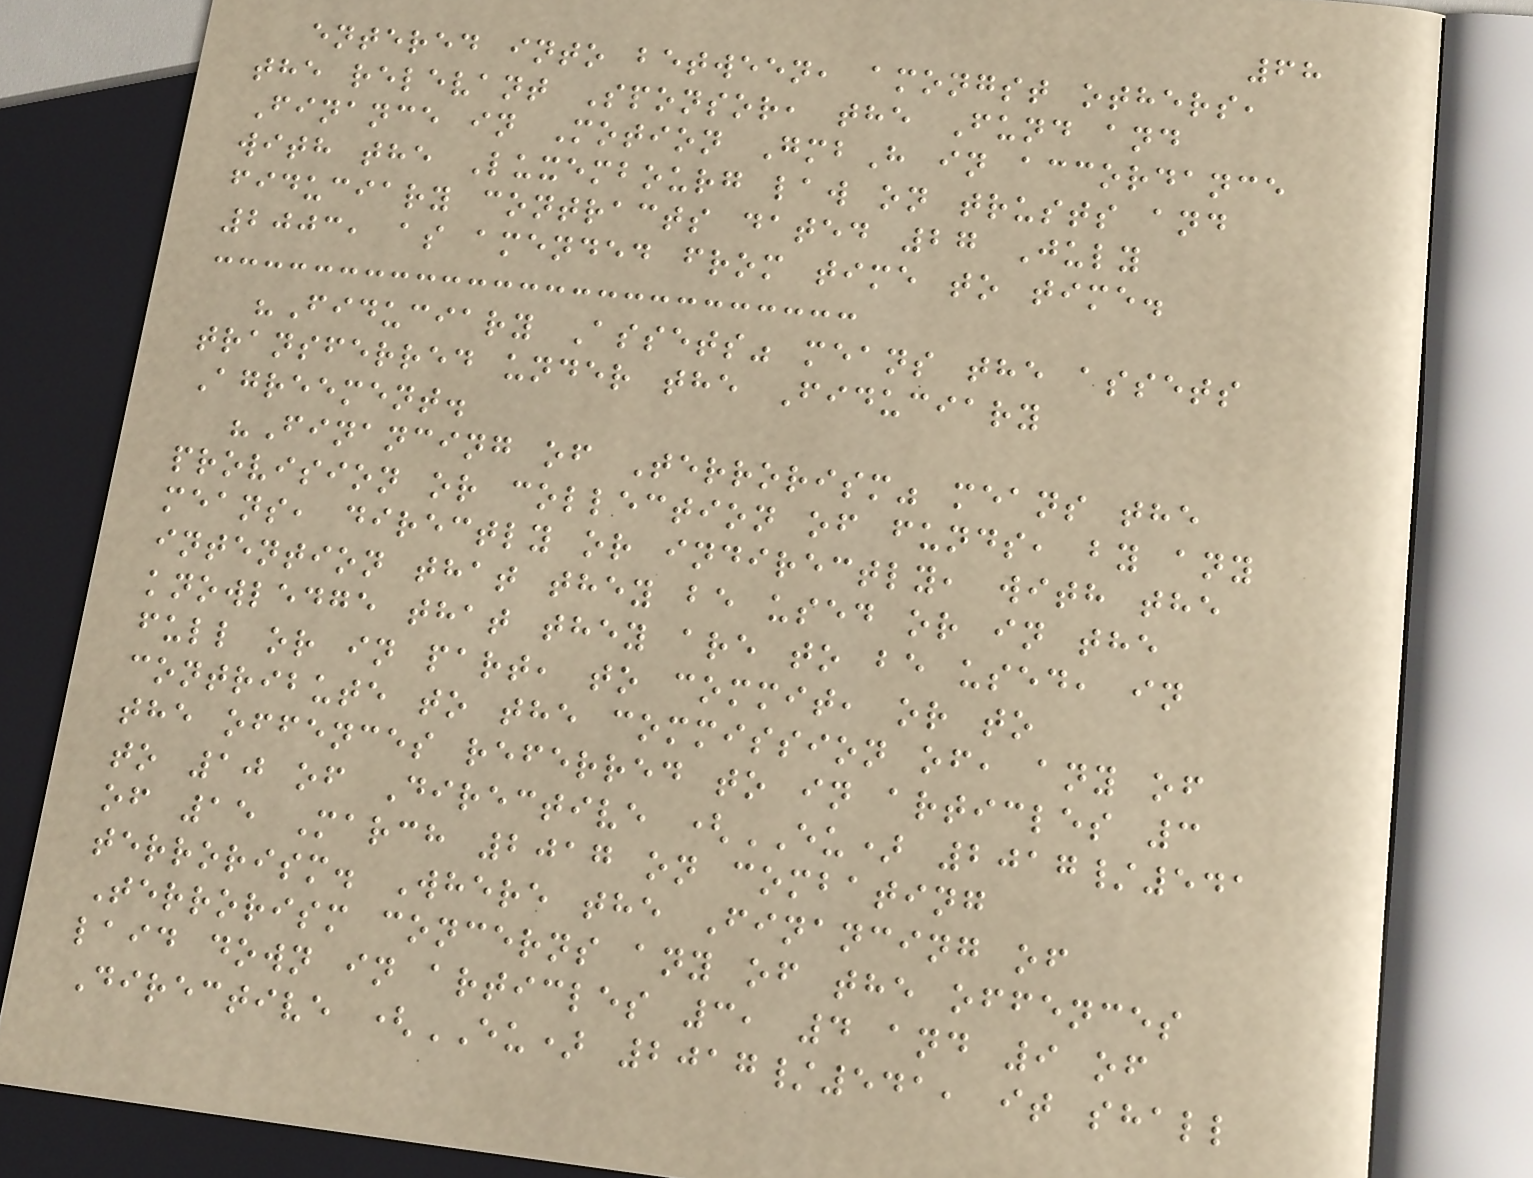68
entered into between, amongst others,
the relevant Sponsor, the Fund and
Finance in Motion GmbH in accordance
with the Luxembourg law on trusts and
fiduciary contracts dated 27 July
2003, as amended from time to time.
"Fiduciary Assets" means the assets
transferred under the Fiduciary
Agreement.
"Financing of Terrorism" means the
provision or collection of funds, by any
means, directly or indirectly, with the
intention that they be used or in the
knowledge that they are to be used, in
full or in part, to commit, or to
contribute to the commission of, any of
the offences referred to in articles 3
to 10 of Directive (EU) 2017/541
of 15 March 2017 on combating
terrorism. Where the Financing of
Terrorism concerns any of the offences
laid down in articles 3, 4 and 9 of
Directive (EU) 2017/541, it shall
